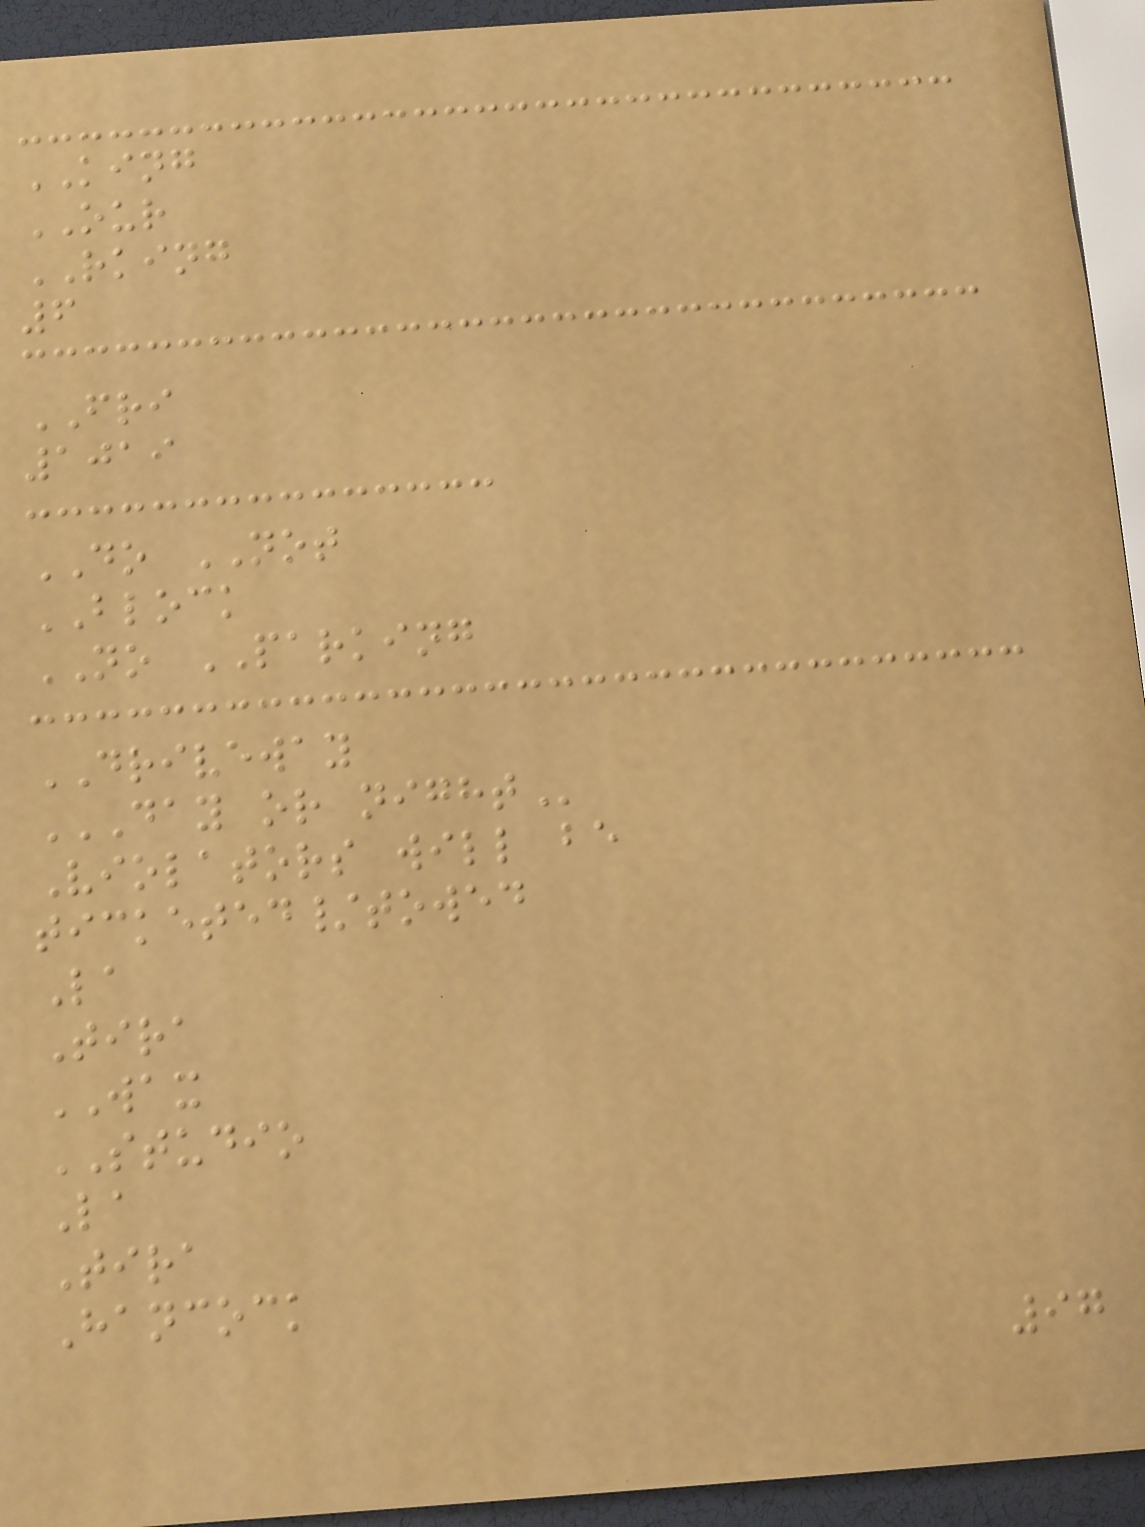KING
OUR
RKING
6
FRI
1019
DO NOT
BLOCK
NO PARKING
DRIVEWAY
DAY OR NIGHT
Violators will be
ticketed/towed
La
Tira
WAX
STUDIO
La
Tira
Hancock
97
